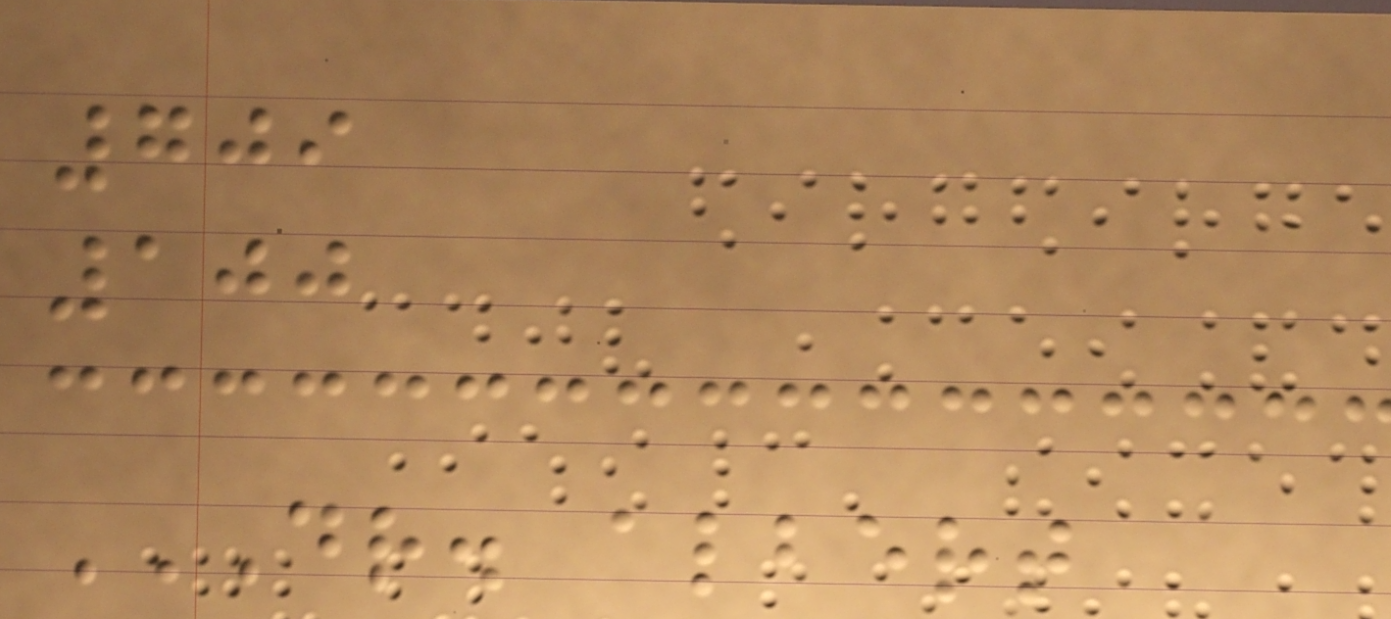709
100
DR. ALBERT
